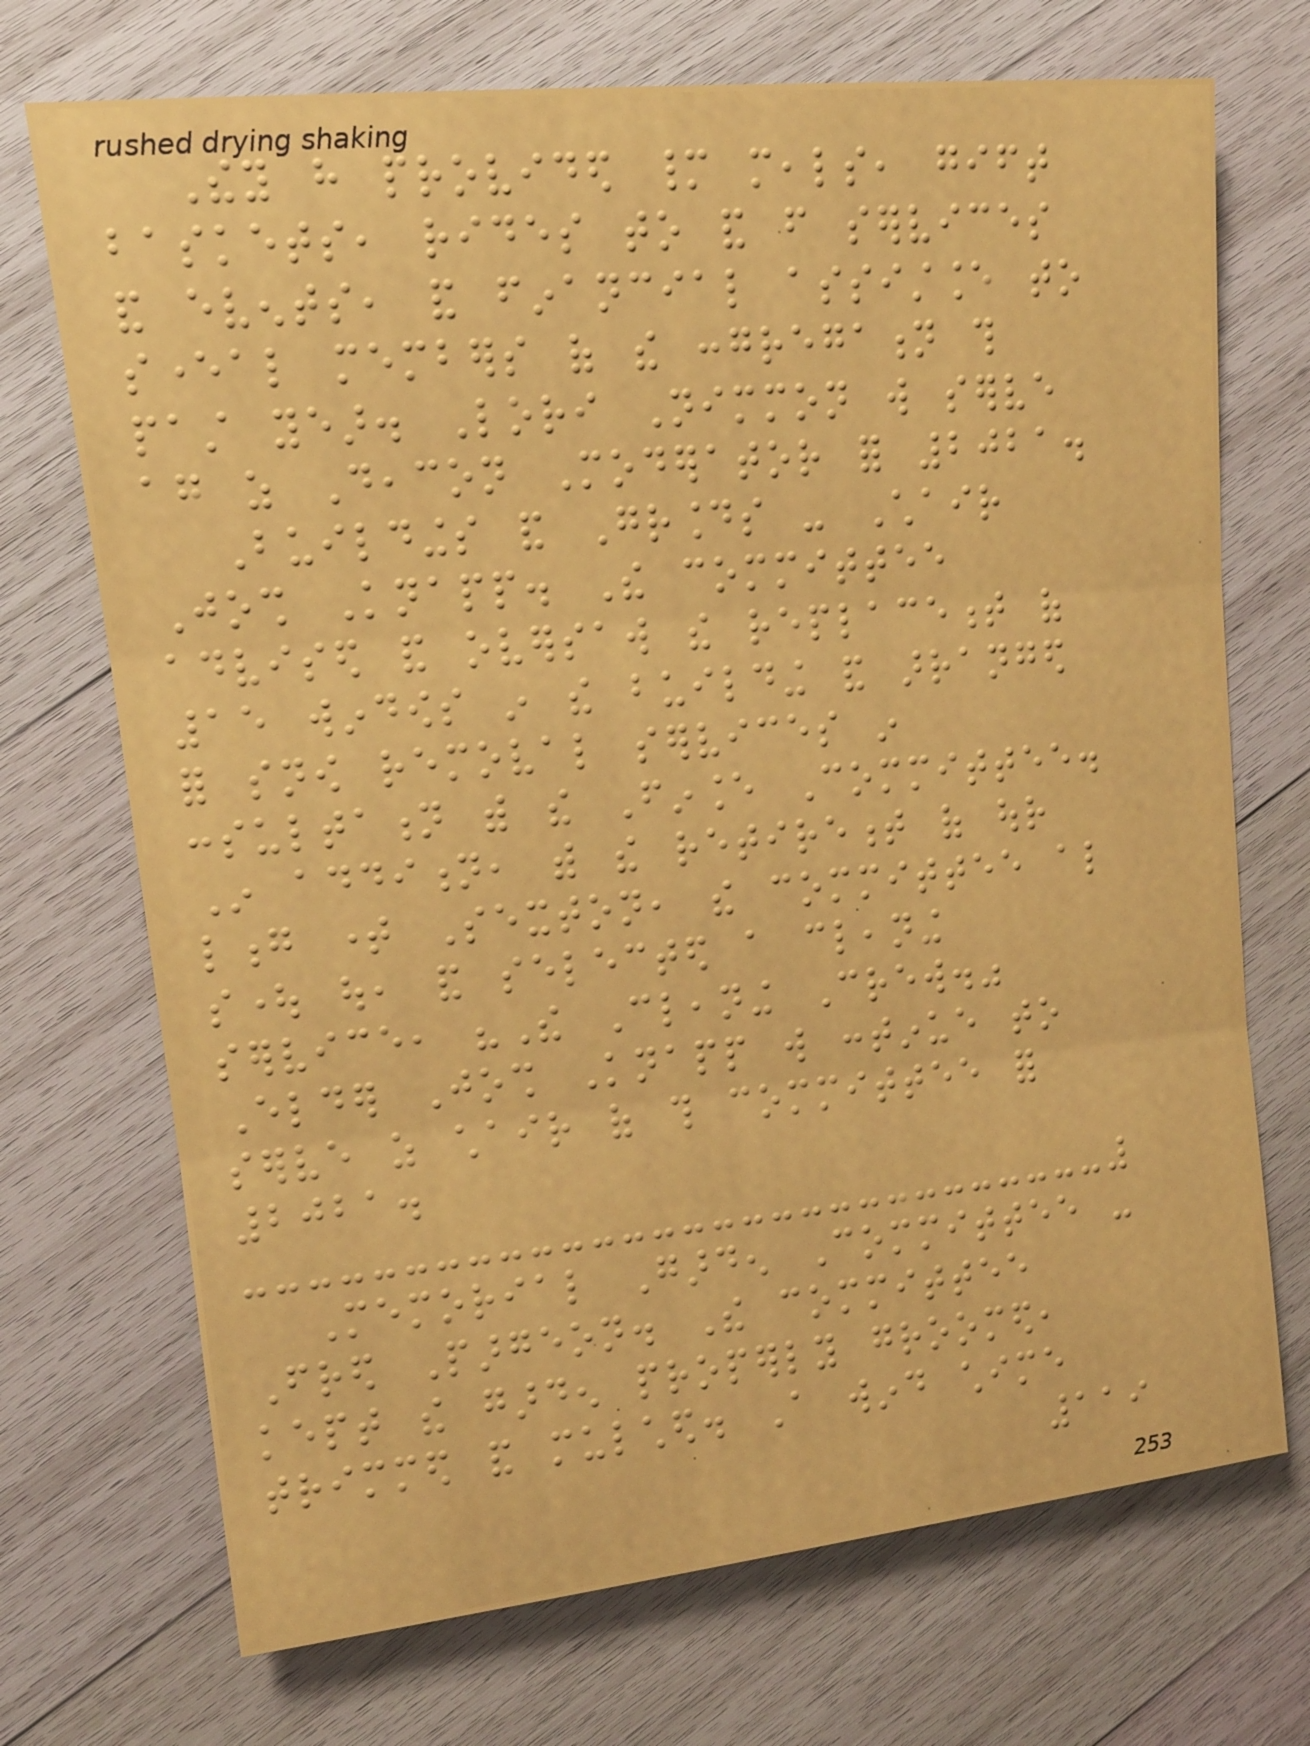They have provided many meals, gift
baskets, rides to and from services
and events, and financial assistance to
several members of the congregation this
past year. Lori Nimmon will serve
again as Deacon Moderator for 2021.
Buildings and Grounds - Chair
Josh Knapp. The committee
advised and oversaw the replacement of
15 windows in the building and arranged
for snow removal services in
consultation with the Finance Committee.
In addition, with the retirement of our
long time Sexton, the committee also
sought out, and selected a cleaning
service, "The Cleaning Crew."
Elder Josh Knapp will continue to
serve as chair of this committee for
2021.
Memorial Garden Committee -
Fred Pargeon. The committee
kept the garden properly groomed,
trimmed and mulched. A wind chime
119
